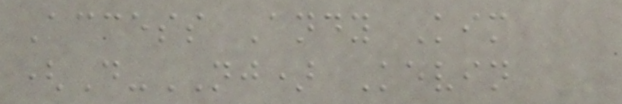Access Andy Kim
(D-NJ) Kevin
